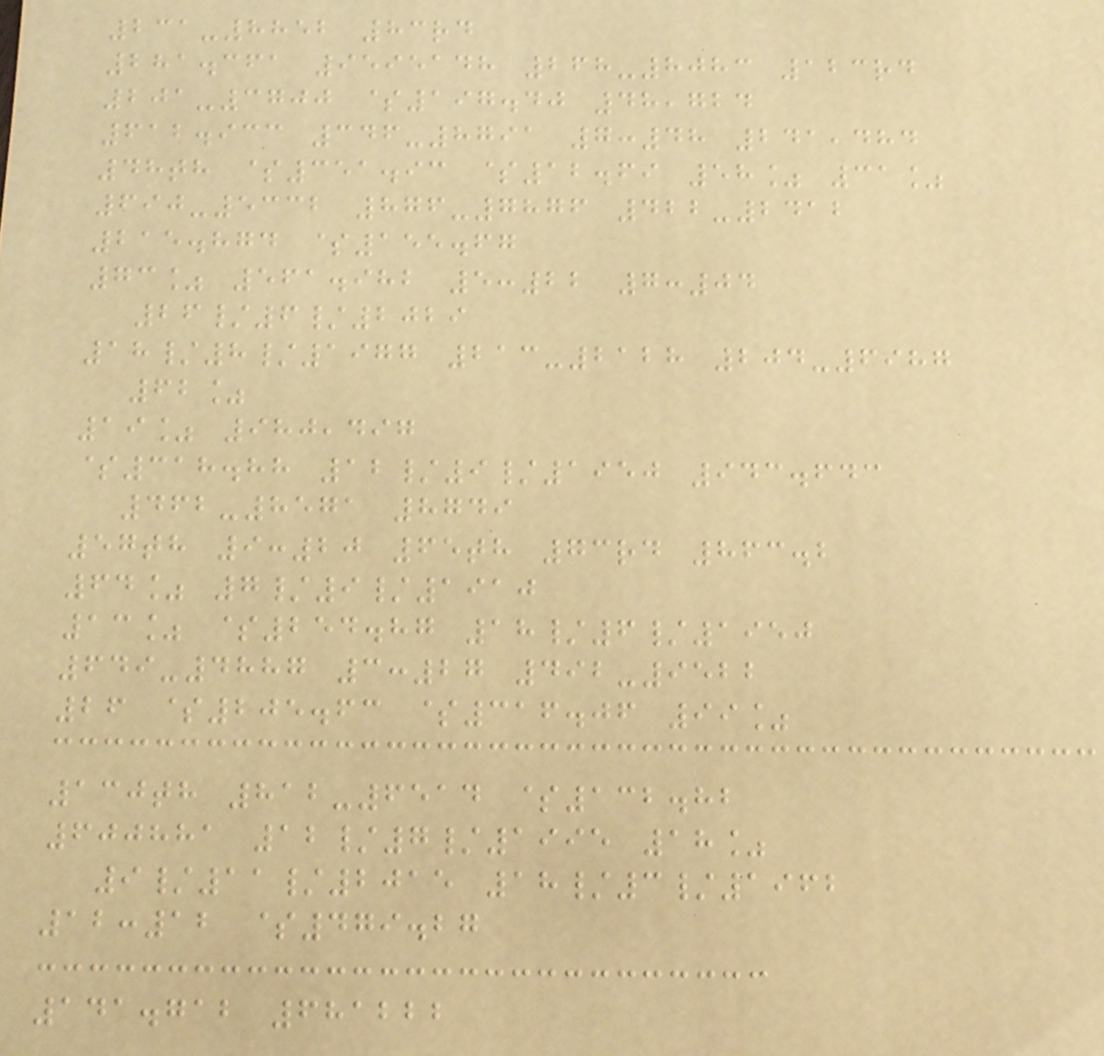231-8852 83rd
281.361 9595148 268-8083 123rd
201-3700 $197.40 48,724
612.933 346-8791 7:48 241,484
48th $351.93 $12.69 58% 31%
690-5332 876-7876 422-2412
215.874 $155.67
73% 561.982 5:22 7:04
26/6/2029
18/8/1977 213-2128 204-6987
62%
19% 980,497
$318.88 12/9/1950 943.643
462-8571 8749
57th 9:20 65th 73rd 863.2
64% 7/9/1910
13% $254.87 18/6/1950
649-4887 3:27 492-9522
26 $205.63 $316.06 99%
130th 812-6514 $132.82
600881 12/7/1995 18%
9/11/2015 18/3/1962
12:12 $479.27
141.712 681222
